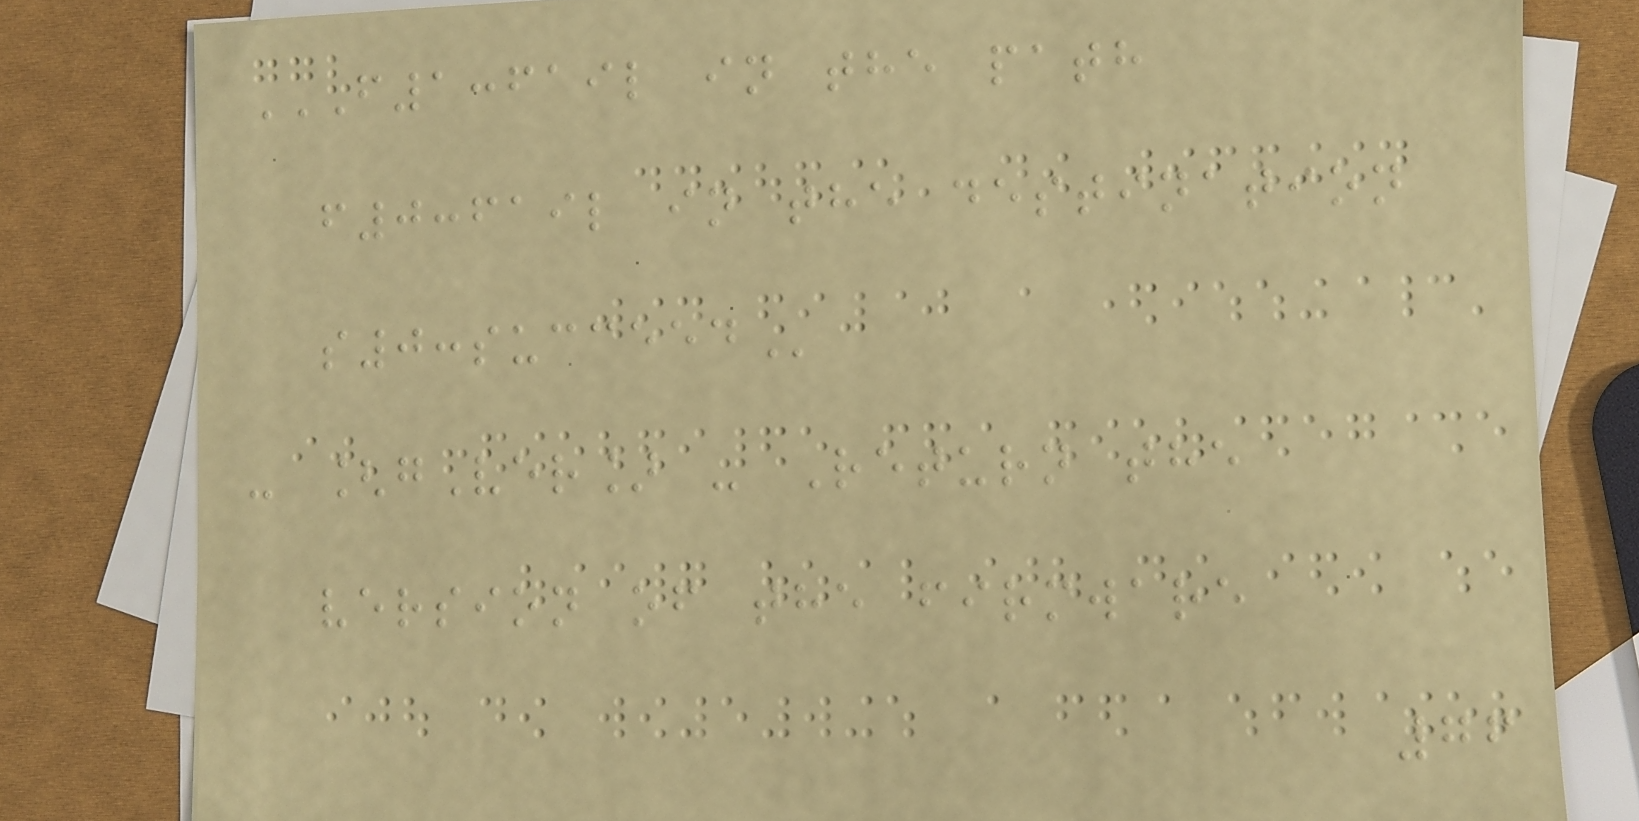F1:FAIL IN THE PATH
F0:FAIL IN THE DESTINATION
S0:SUCCEED
- [gVer] - Return the
version of the firmware
76
